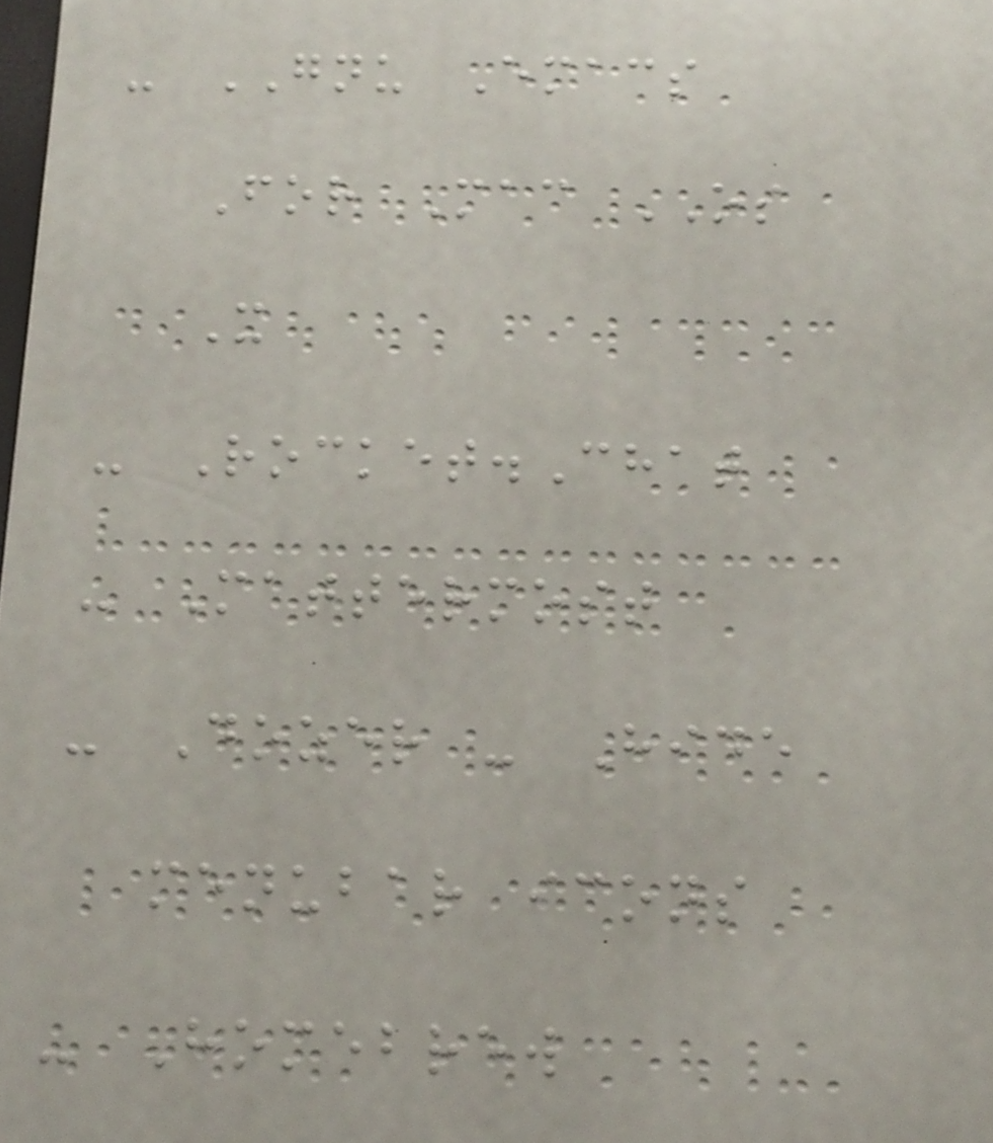- GNU Emacs
For Mac OS
X
- Rocket.Chat
- Mattermost
- Dozer - Hide
menubar icons
- Homebrew
